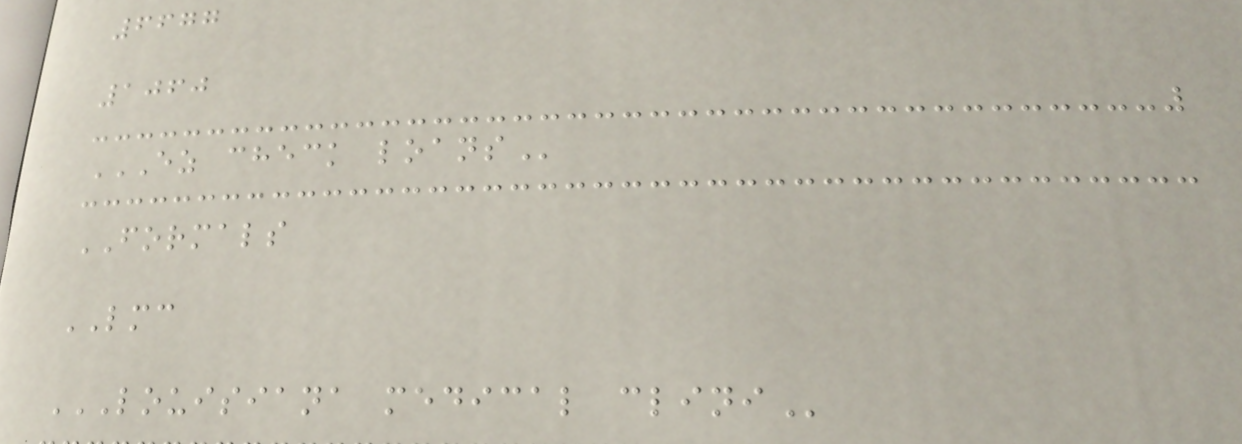6677
1060
EZ CHECK LOANS
FORMALS
LMC
LOUISIANA MEDICAL CLINI
